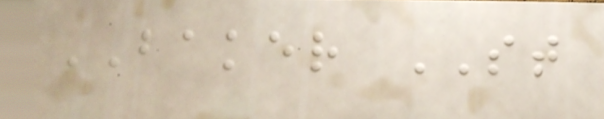BAKER ST
